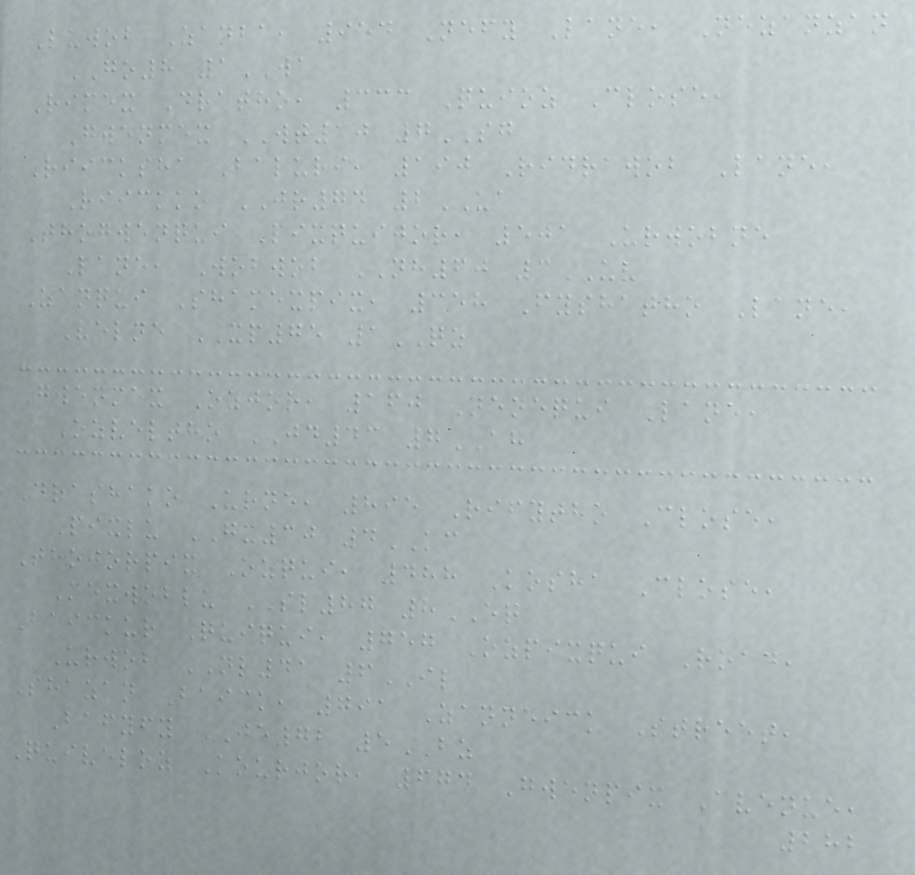Luwob Zanba, 954 Nefy Lane, Nezanzan
GO8 1WA
Rimex Dratho, 333 Quioz Close,
Gwenmex WT10 7SG
Riicksha Baluri, 190 Ridrawob Lane,
Riickko JR74 2UA
Thogwenqui Pixquijor, 501 Urwobne
Lane, Wobwob NH60 3UV
Zanqui Shamexpix, 358 Fyshatho Lane,
Velne XP75 1QZ
Gwenmex Ozjor, 160 Nenequi Lane,
Ozveltho JD43 7AH
Drashako Urne, 895 Rifytho Close,
Pixlu GX30 4KC
Thojorpix Ozqui, 488 Kosha Close,
Mexwoblu SL87 8EQ
Baickur Quiqui, 757 Ozpixqui Road,
Urwob NL41 6IL
Shazan Baick, 791 Zanneick Street,
Bafyfy JE72 5BZ
Quiveloz Kourjor, 674 Gwenpix Avenue,
282
